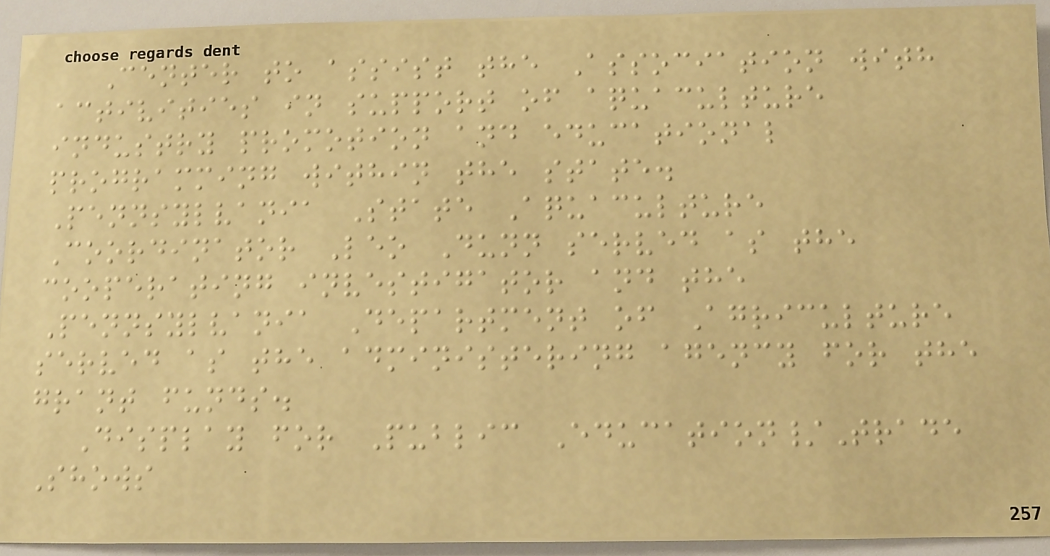Center to assist the Association with
activities in support of aquaculture
industry promotion and educational
programming within the state.
Pennsylvania State Aquaculture
Coordinator Leo Dunn served as the
cooperating investigator and the
Pennsylvania Department of Agriculture
served as the administering agency for the
grant funds.
Display for Public Education/Trade
Shows
